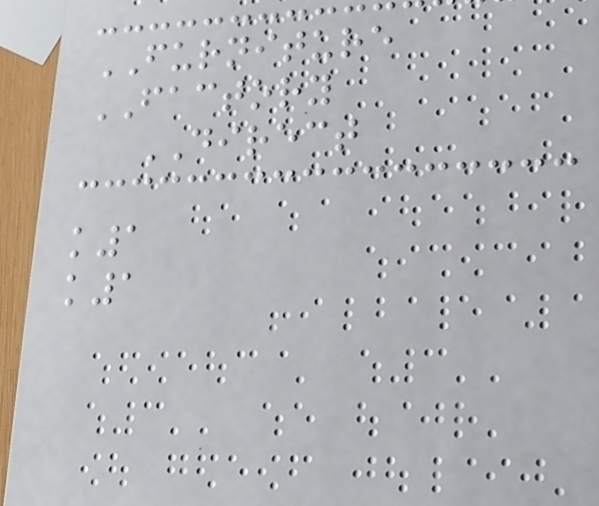FURNITURE
FACTORY
DIRECT
k1
k1
